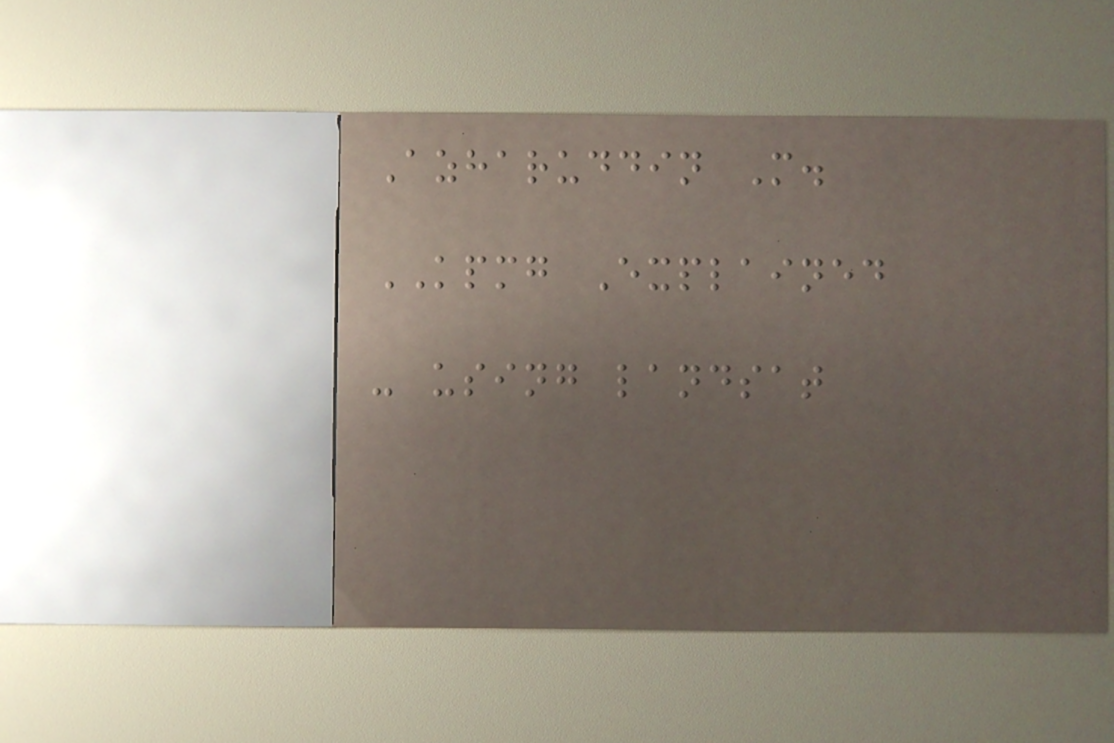Azharuddin M.
KPMG Explained
- using landsat
